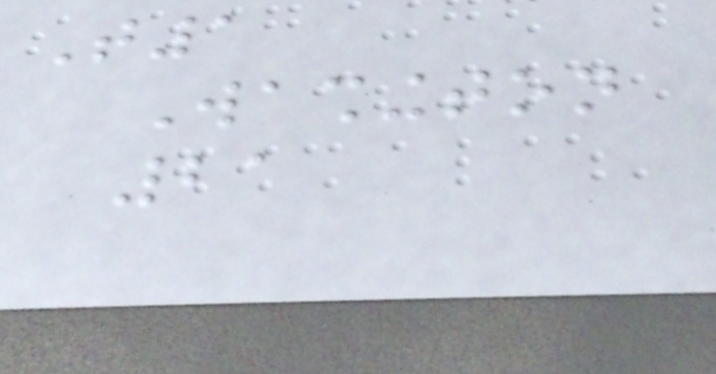T1
Washington
21
